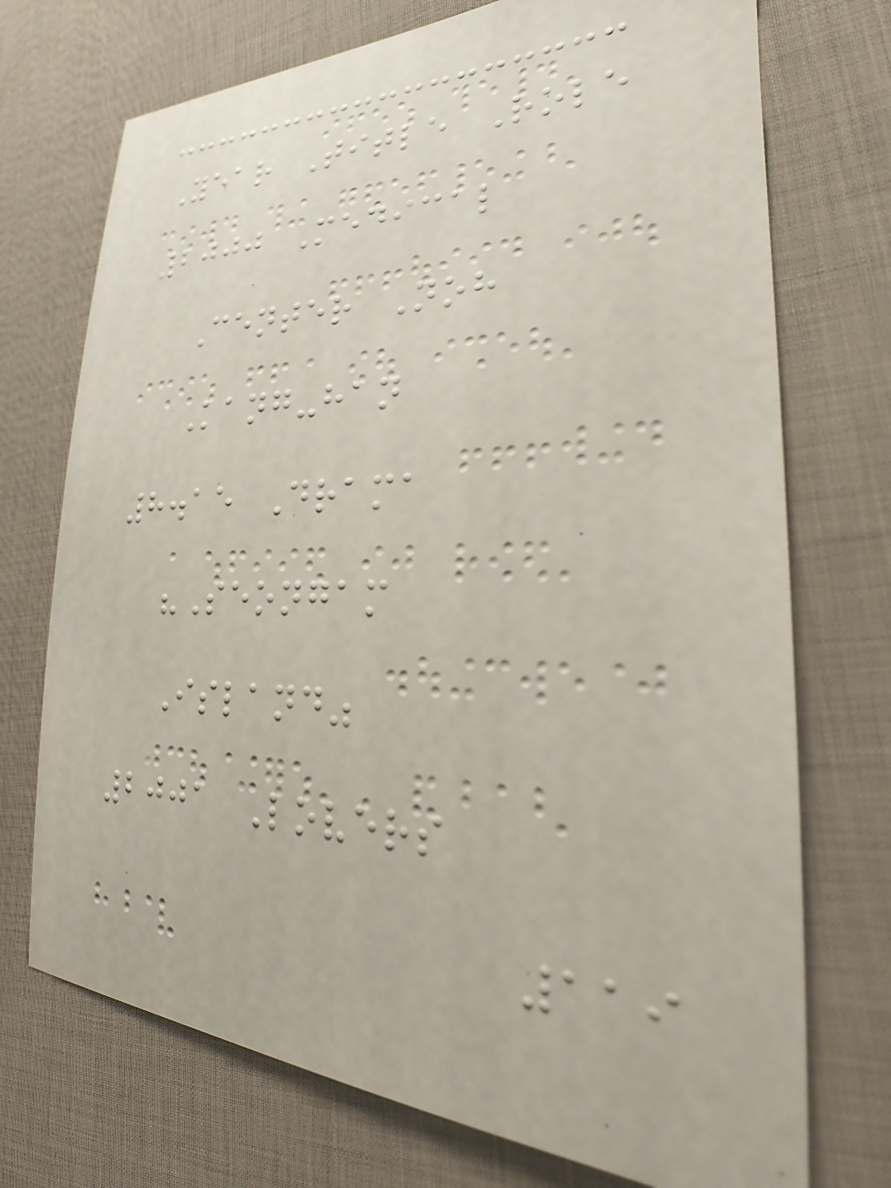Year Title Role
2000 Medical
Center Noh
Kang-han
8.15 Drama
"Seongam
Island"
2001 Lovers
119
